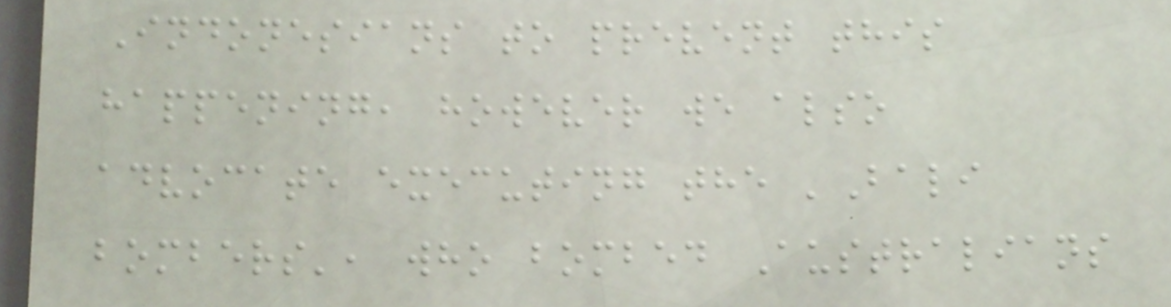Indonesians to prevent this
happening, however we also
advocate executing the 'Bali
bombers', who bombed Australians
